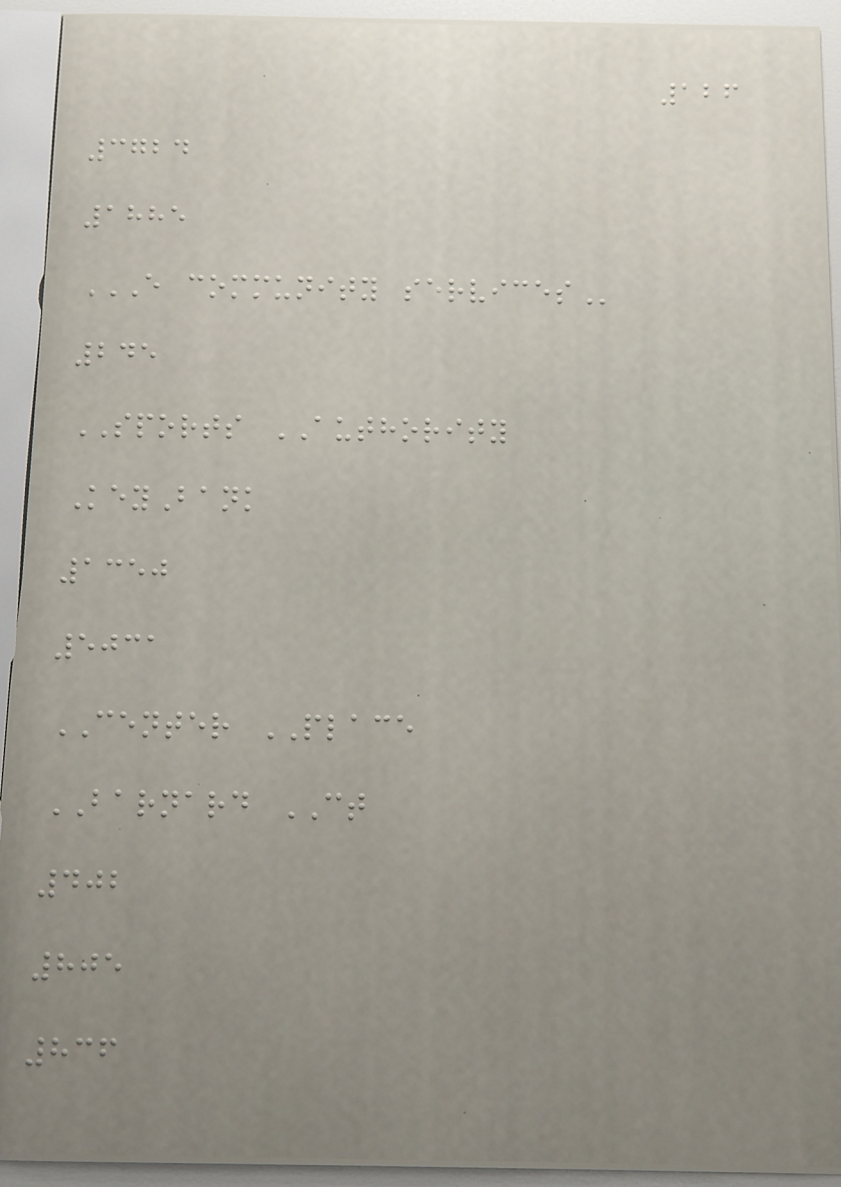126
3724
1885
E COMMUNITY SERVICES
245
SPORTS AUTHORITY
KeyBank
1350
5031
CENTER PLACE
BARNARD CT
402
805
836
